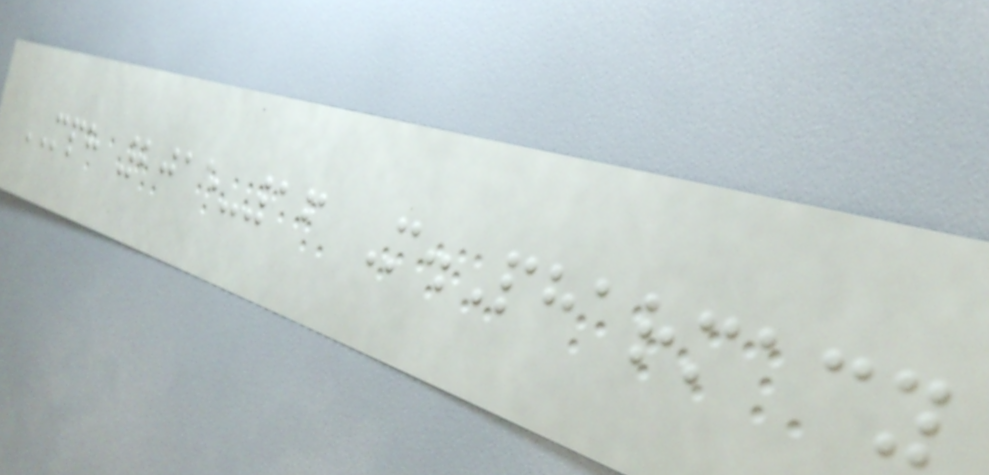MPH 2015-16 M.Pharmacy
